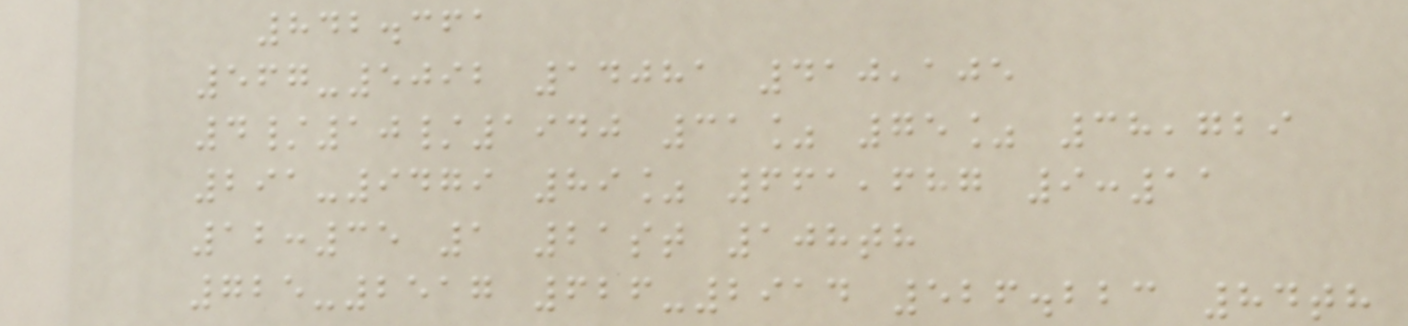842.361
567-5092 14081 410,105
4/10/1940 31% 75% 38,729
291-9479 89% 661,687 9:11
12:35 1 21st 108th
725-2517 626-2914 526.223 84th
